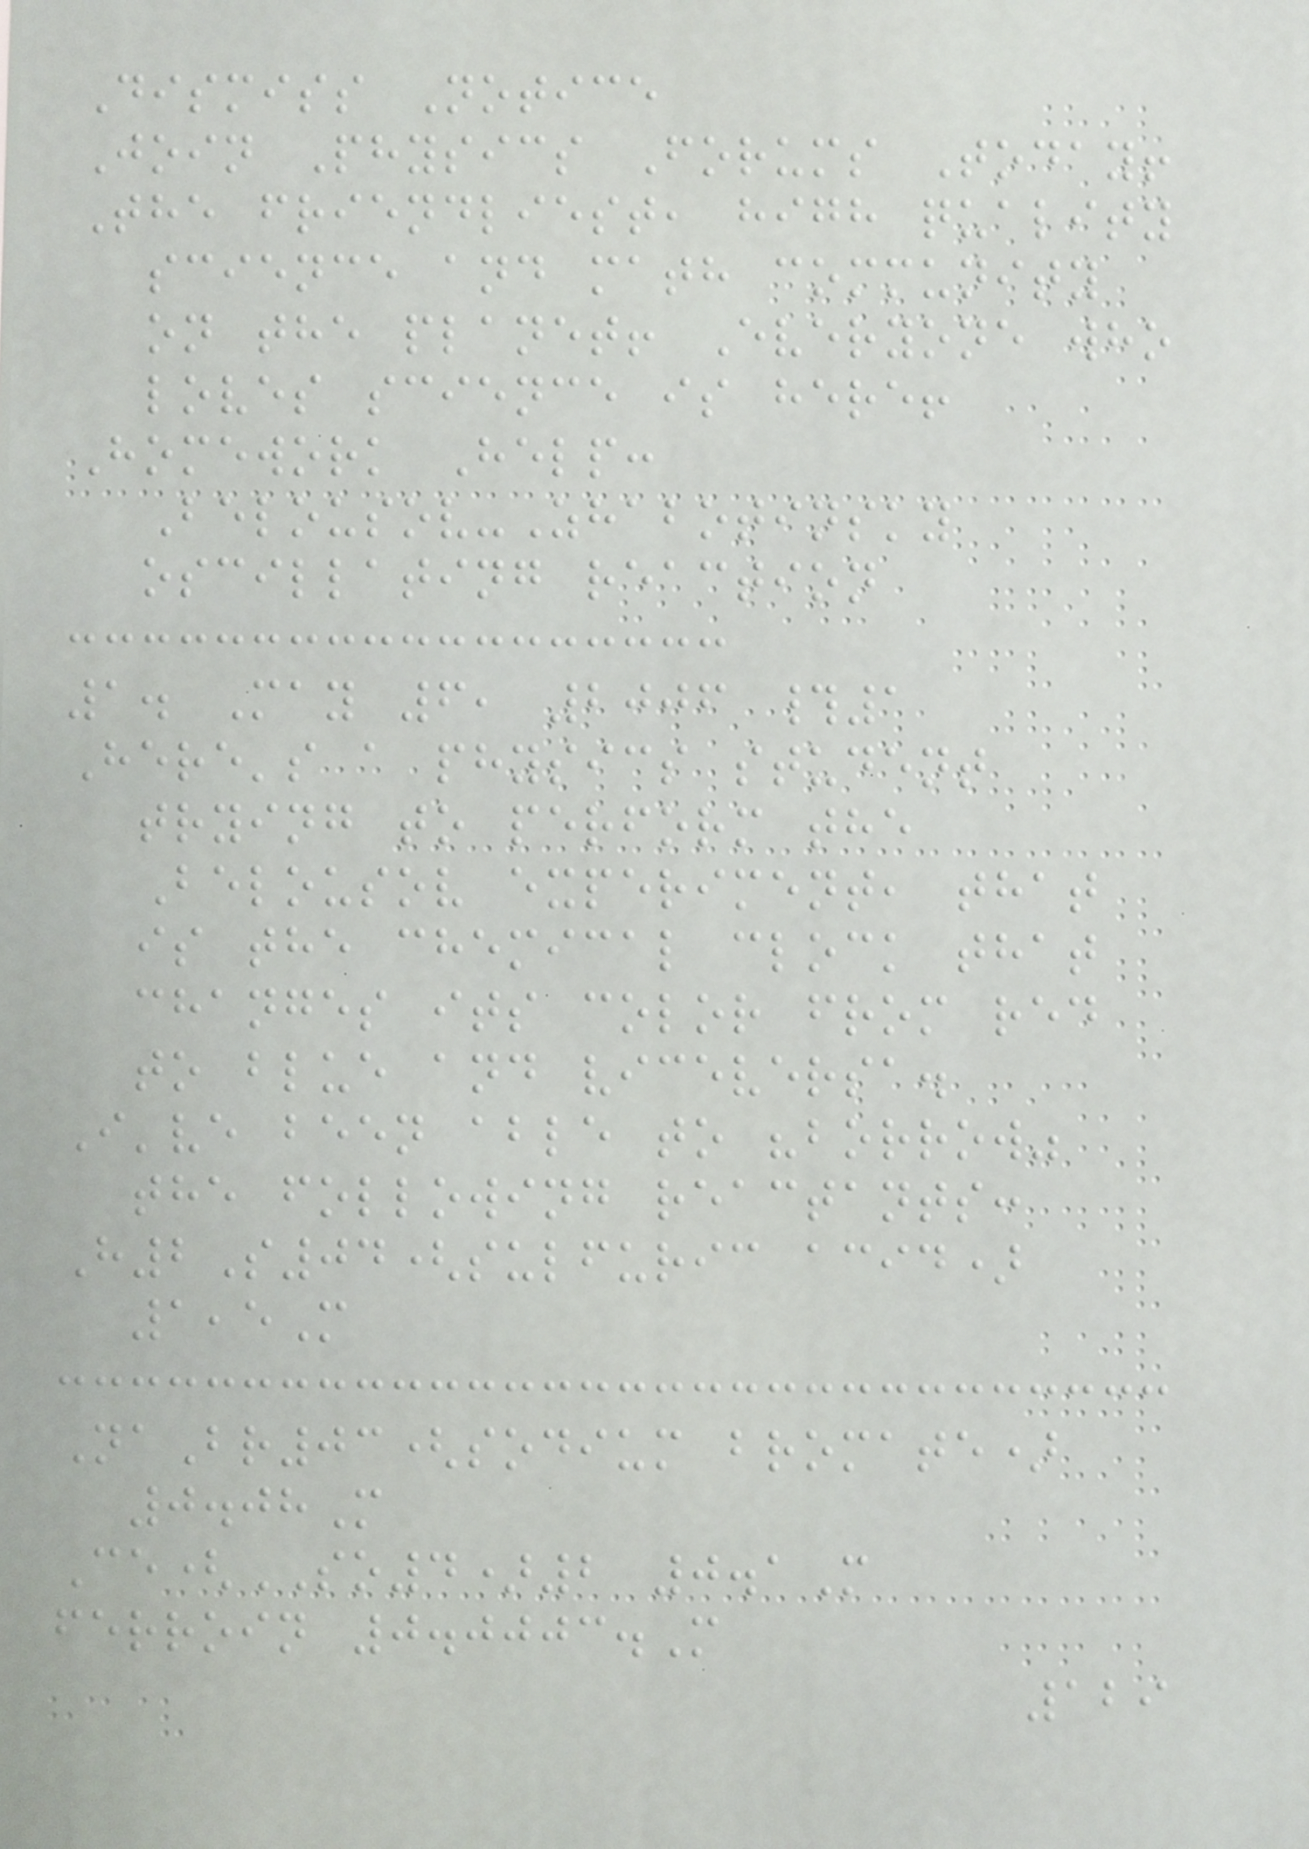Dismiss Notice
Join Physics Forums Today!
The friendliest, high quality
science and math community
on the planet! Everyone who
loves science is here!
Homework Help:
Belousov-Zhabotinsky
oscillating reaction
1. May 6, 2006 #1
Here's a physics student
trying to perform the
Belousov experiment, that
is the chemical clock that
changes its color from red
to blue and viceversa.
I've been able to "borrow"
the following reactants:
H2S04(sulfuric acid)
1,5M
NaBr03(sodium bromate)
0.08M
Ce(SO4)2 0.1M
ferroin 0.0003.M
129
